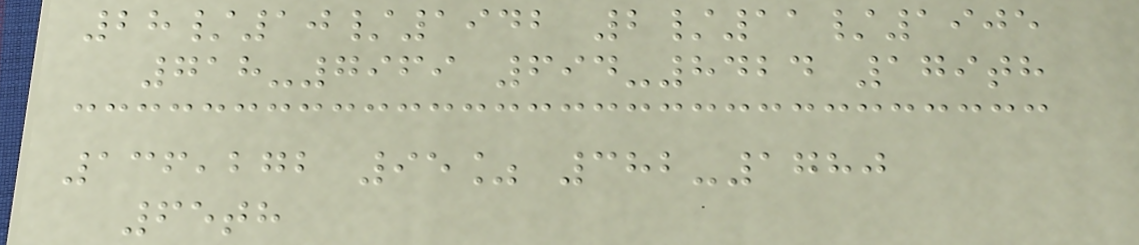28/10/1942 2/11/1905
718-7969 694-8424 179th
136,272 95% 382-1780
65th
